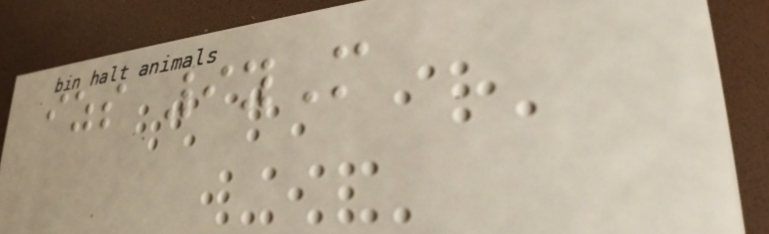izs 9yM
